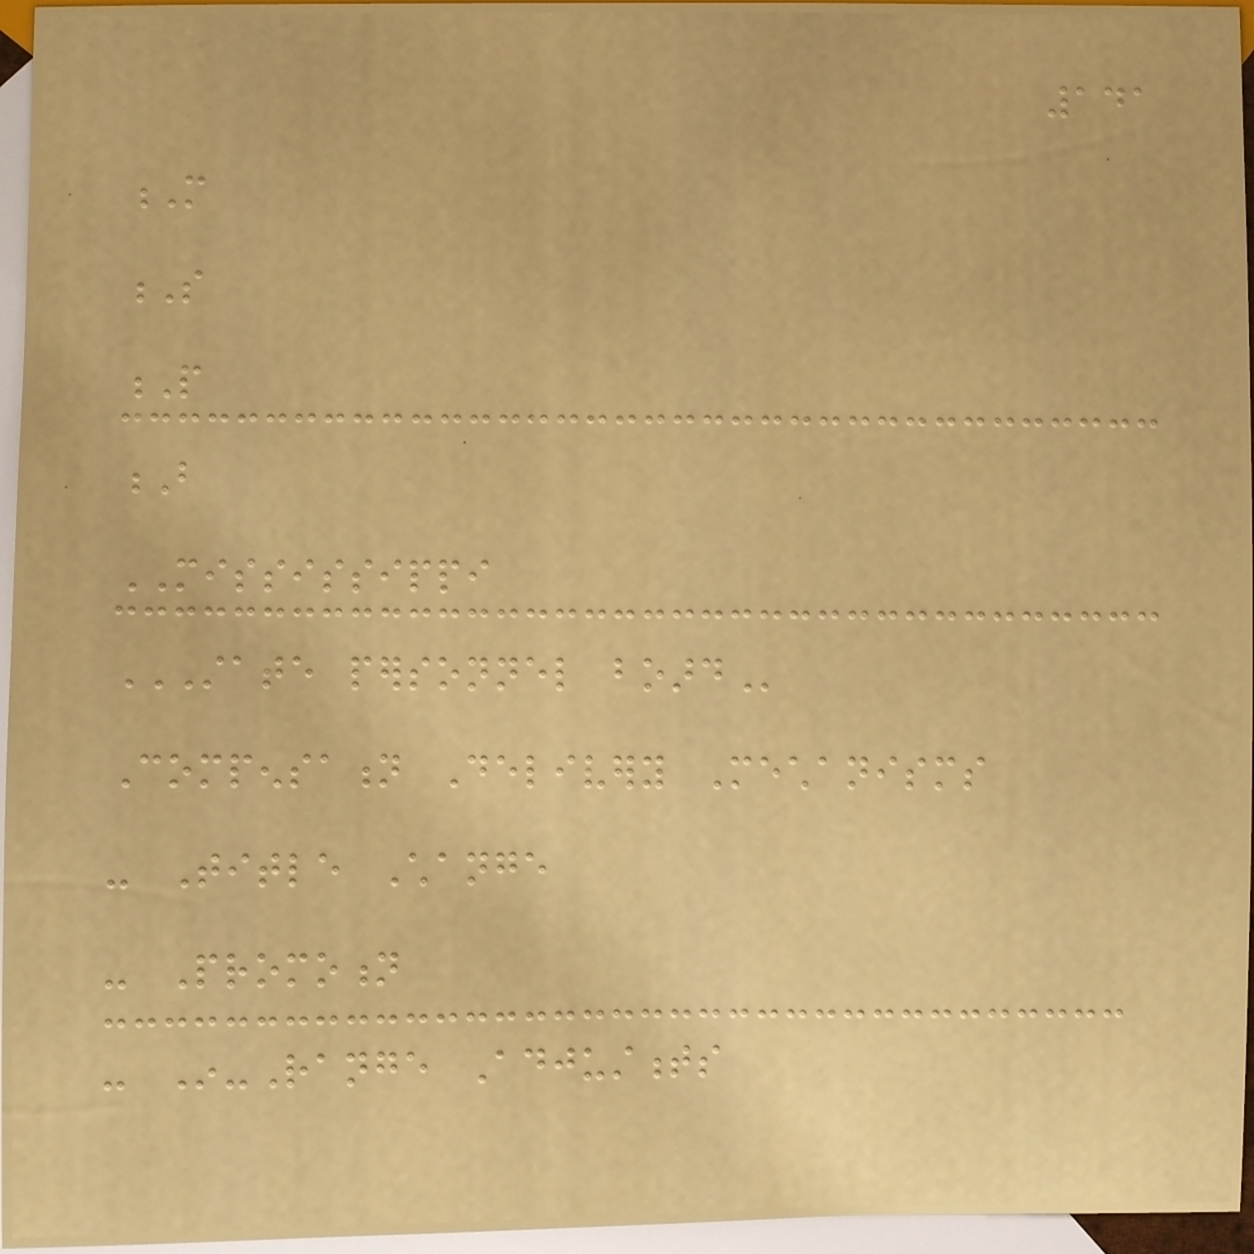141
M
S
P
B
MISSISSIPPI
STATE PERSONNEL BOARD
Compensation Delivery Mechanisms
- Title Change
- Promotion
- In-Range Adjustments
